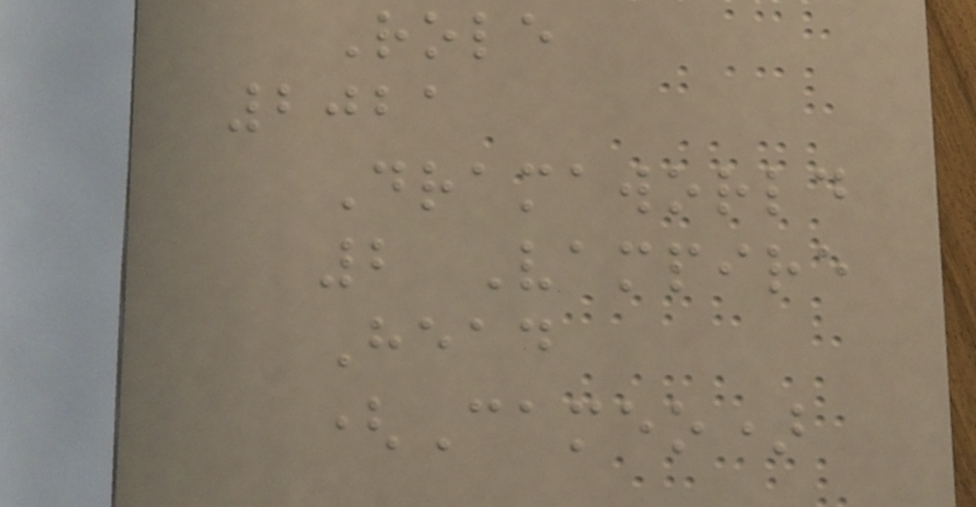Role
2021
Dramaworld
2 Vampire
Head
(Cameo)
